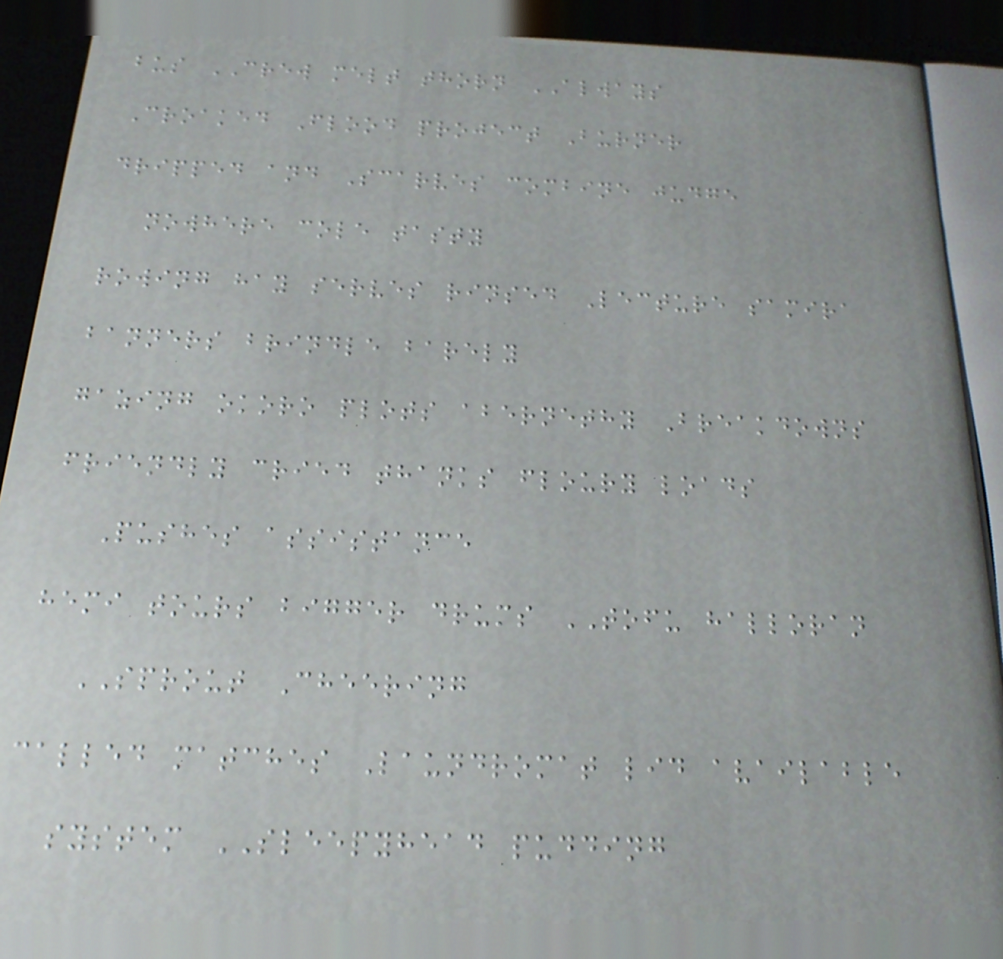bus CREW melt thorn ALWAYS
Croaked Flood project Burner
dripped and Scarves combine judge
nowhere cole tasty
rowing hay serves rinsed Lecture samira
banners brindle barely
gazing okoro plots abernethy Breakdowns
friendly cried thanks floury loads
Pushes assistance
hemi tours bigger drums TOFU halloran
SPROUT Cheering
called matches Laundromat lid available
system SLEEPYHEAD pudding
